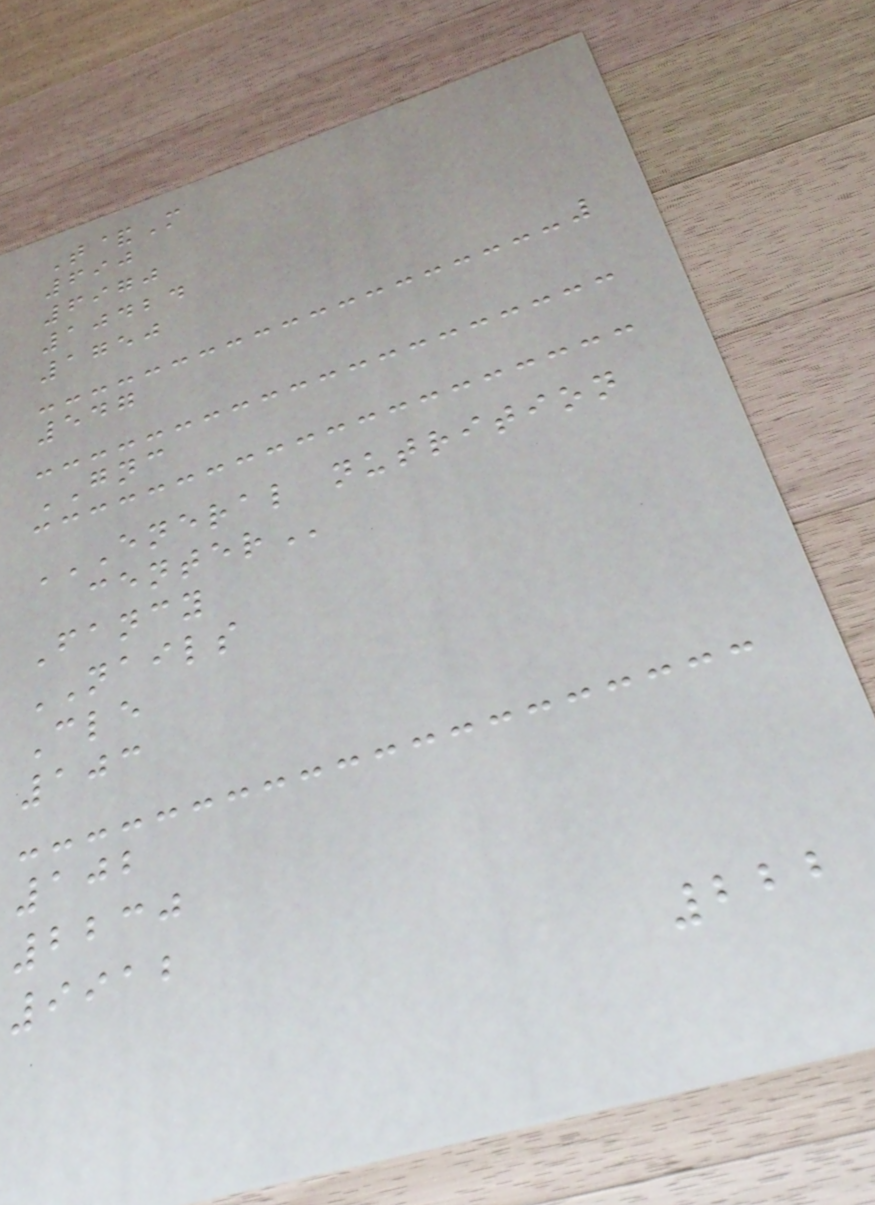T&M
690
6970
10424
1750
547
GNC
ENERAL NUTRITION
CENTER
Fancy
NAILS
Cle
103
102
2230
9912
222
